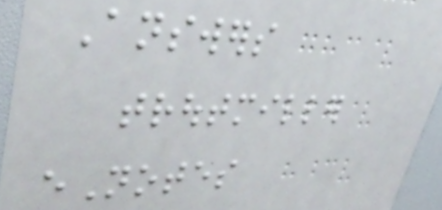Answers
troutmiller
eNotes
